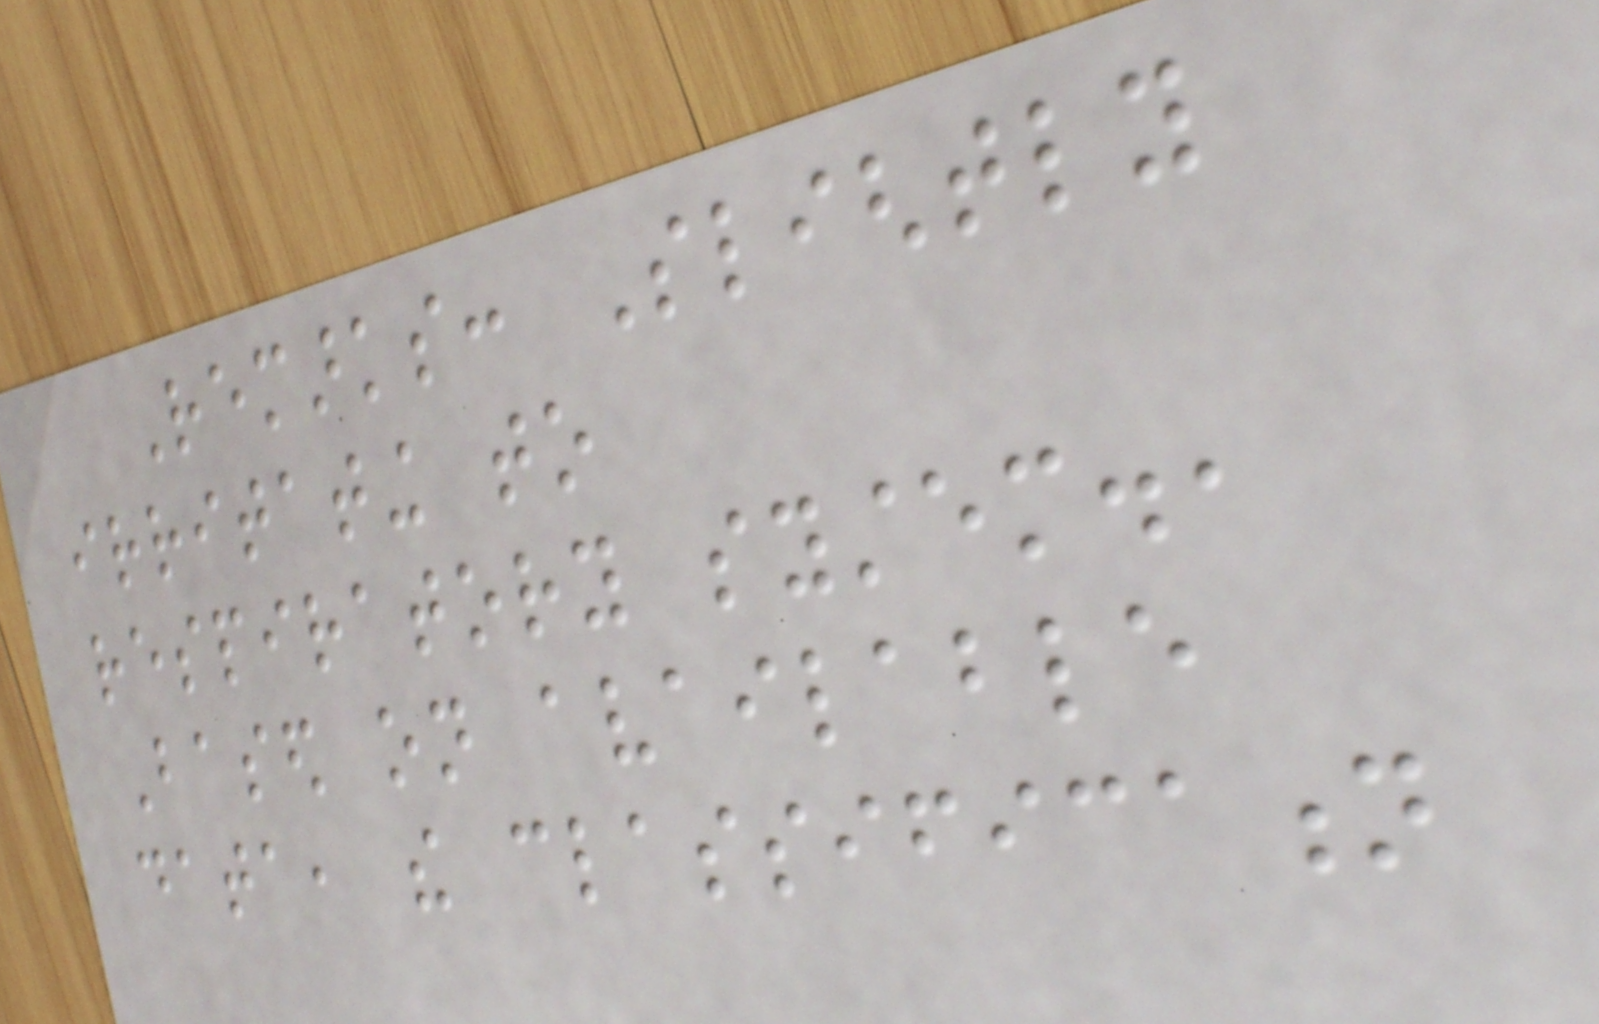Remarks: Slightly
irritating to
respiratory system.,
Based on available
data, the classification
